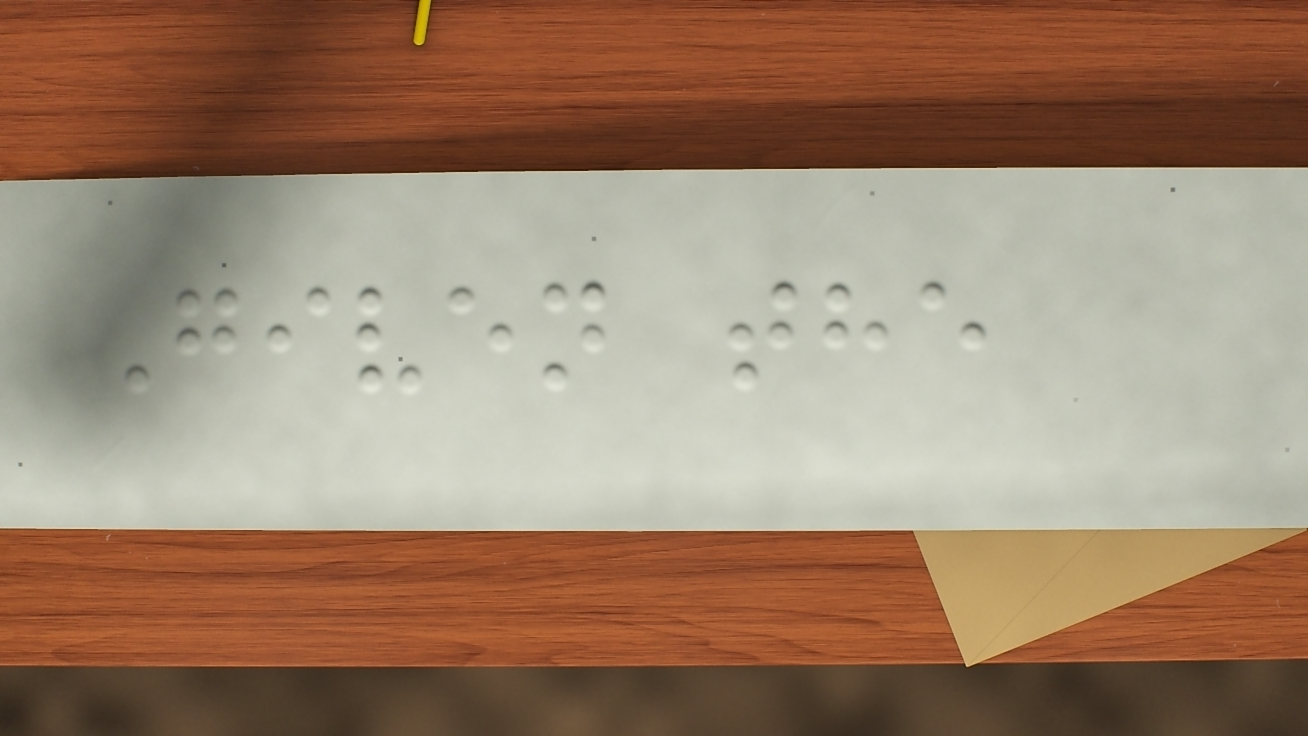Given the
